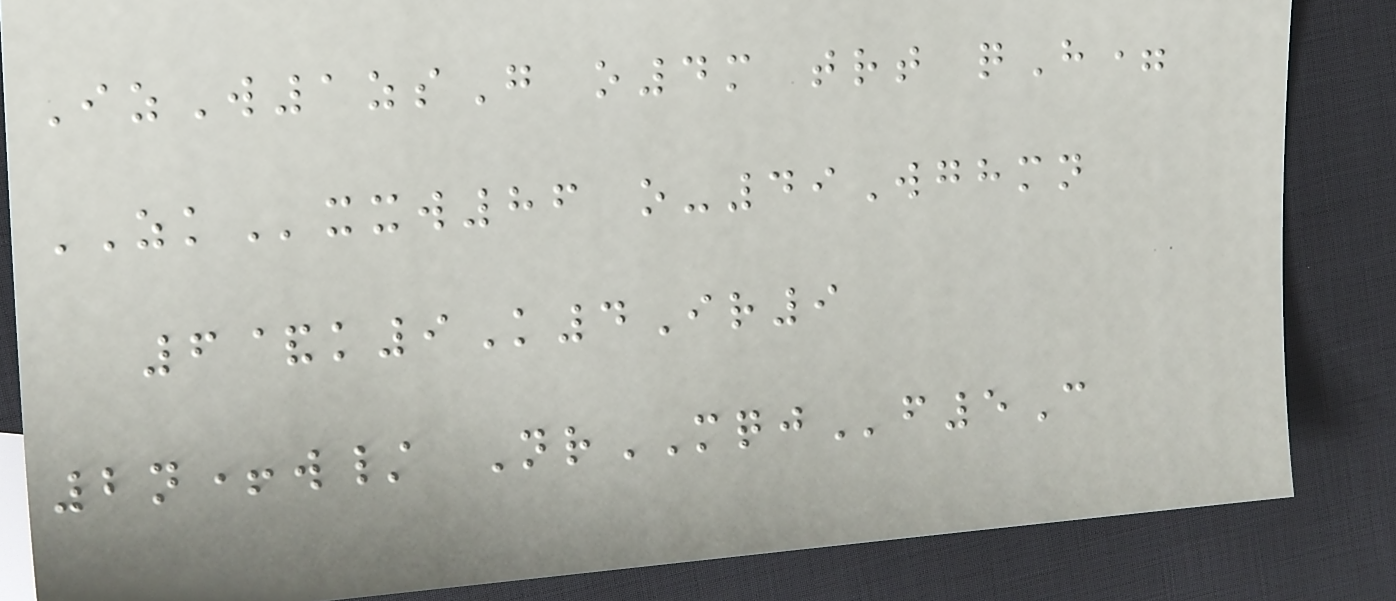IzW1zsG o4m trt qH=
ZKxxw86 o-49Wghmn
6&k9K4Ir9
2n+w/ NrMQJf5C
